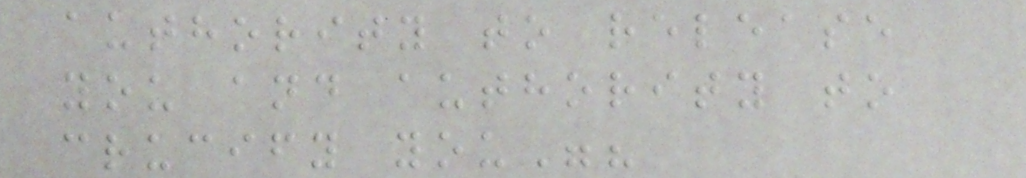authority to release
you and authority to
crucify you"?
